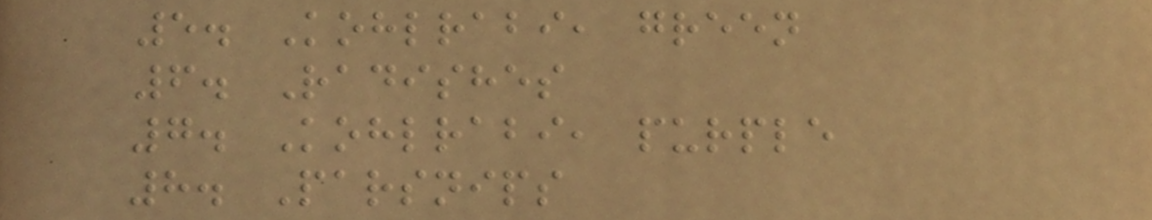5. Kohlrabi, green
6. Radishes
7. Kohlrabi, purple
8. Parsnips
